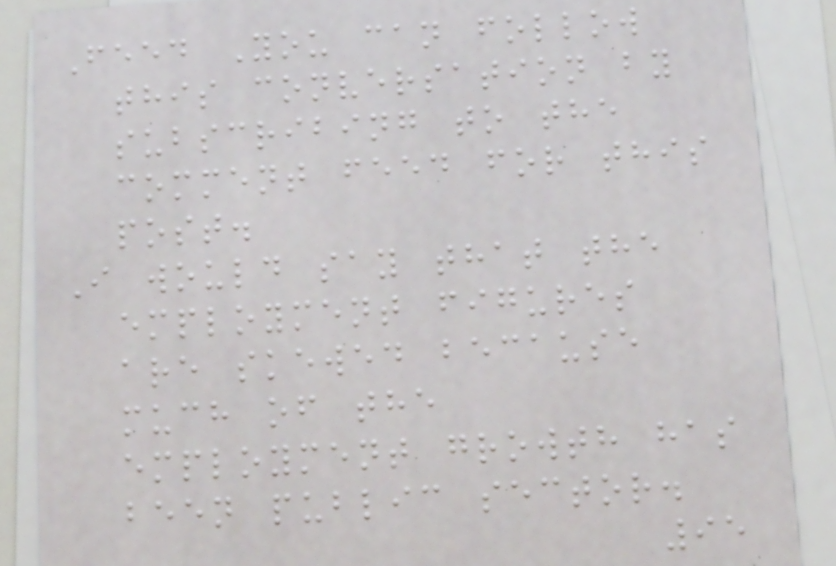Feed You can follow
this conversation by
subscribing to the
comment feed for this
post.
I would say that the
employment figures
are skewed because
much of the
employment growth has
been public sector.
95
